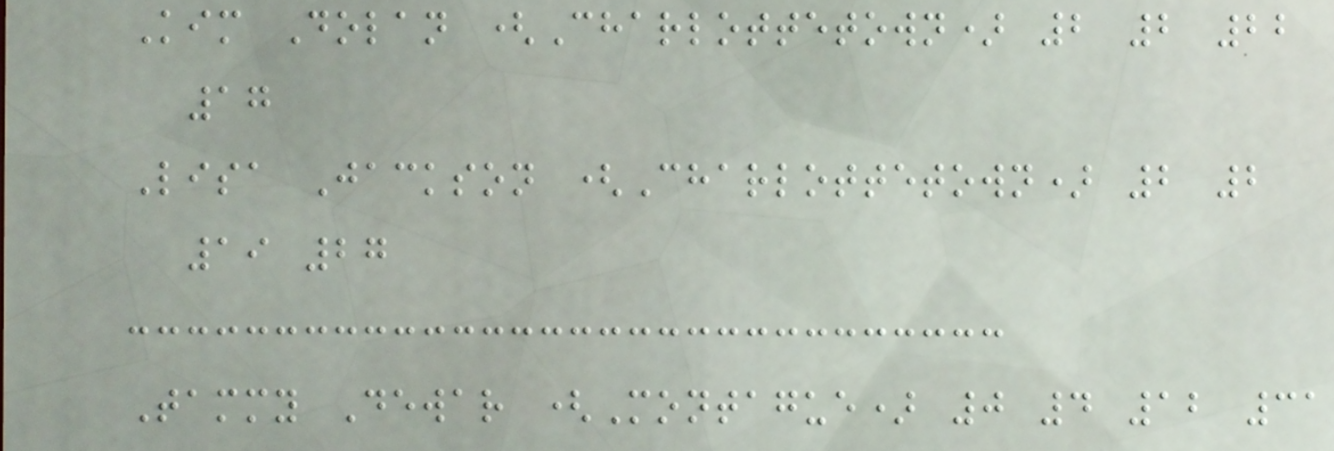Kim Dolan (Charlottetown) 2 2 22
17
Lisa Jackson (Charlottetown) 2 2
19 27
Tammy Dewar (Montague) 0 4 12 31
